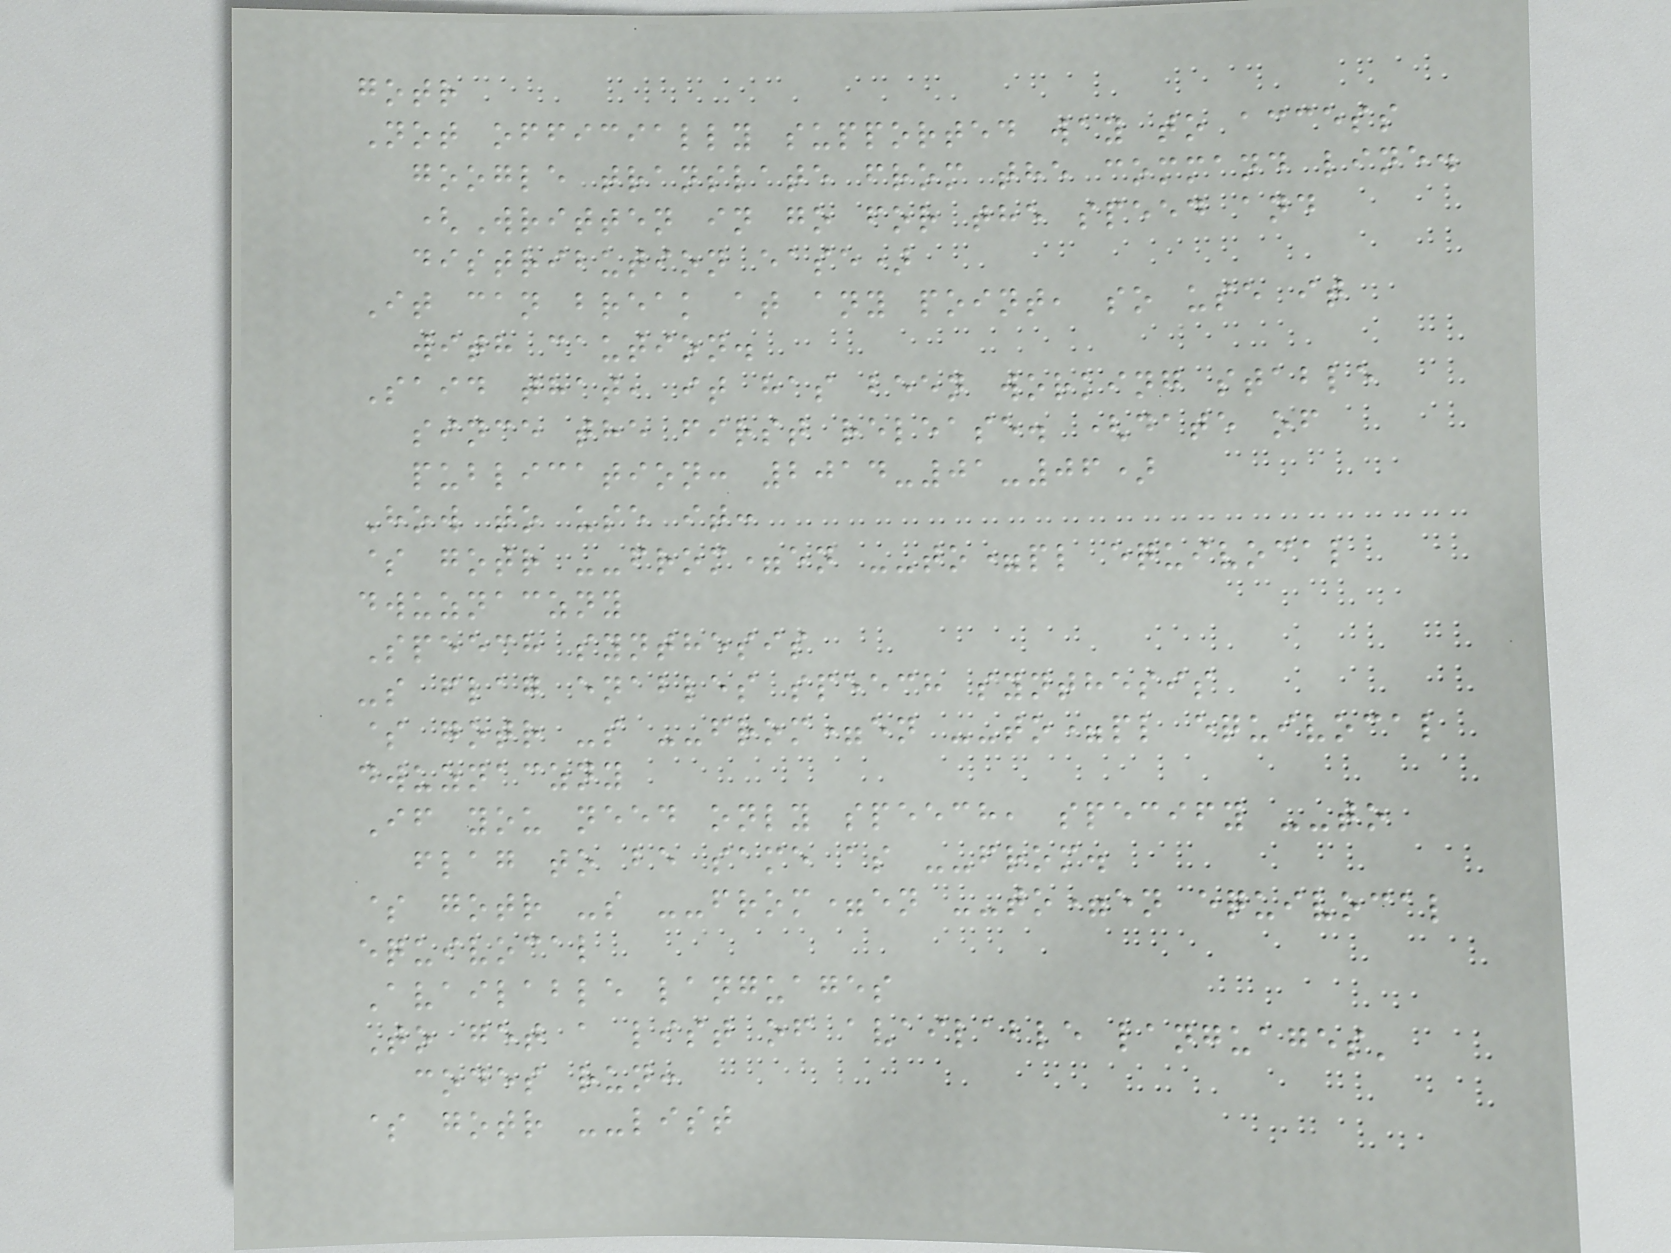gotr
Not officially supported way to access
google translate from the command line.
(Written in go for the speed and
distribution ease)
It can break at any point, so use it
with caution.
Said that, it has been working stable
since the first release. (date of
publication: 2014-01-06)
How to use it:
$ gotr --from=en --to=pl equivocal
dwuznaczny
Speech synthesis
-s flag enables speech synthesis
$ gotr -s --from=en --to=pl equivocal
dwuznaczny
If you need only speech, specify --to
flag to be same as --from.
$ gotr -s --from=en --to=en equivocal
equivocal
Available languages
To get a list of available languages'
codes run:
$ gotr --list
